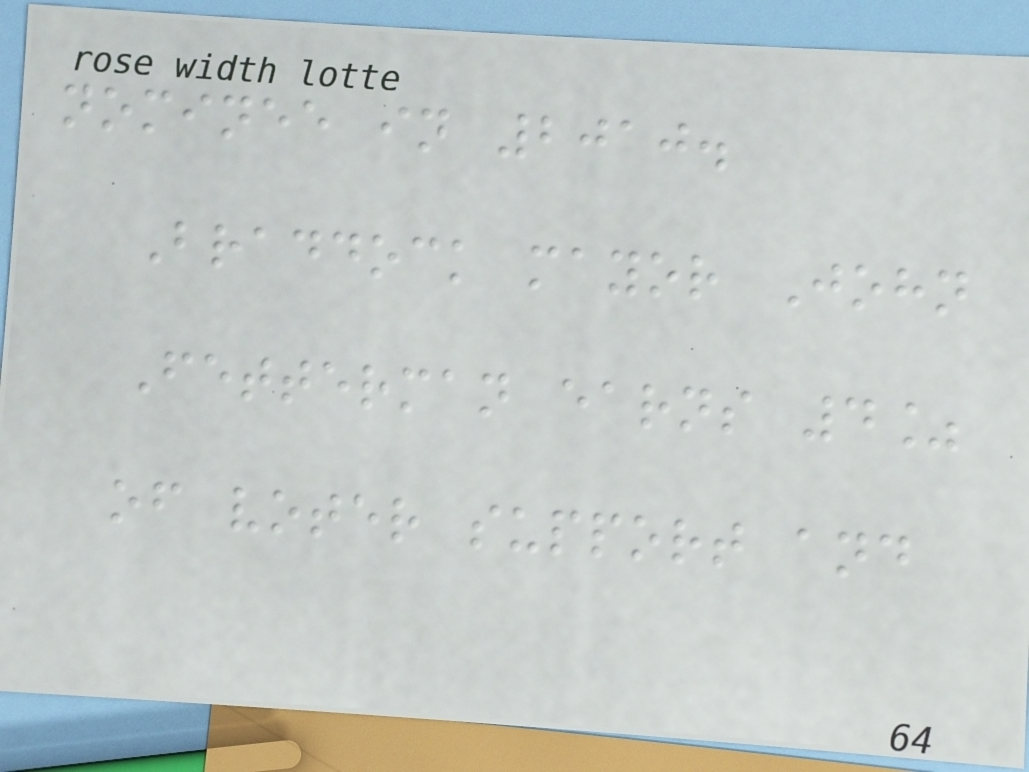nominee in 2010.
Braddock mayor John
Fetterman earns 4%
of voter support and
